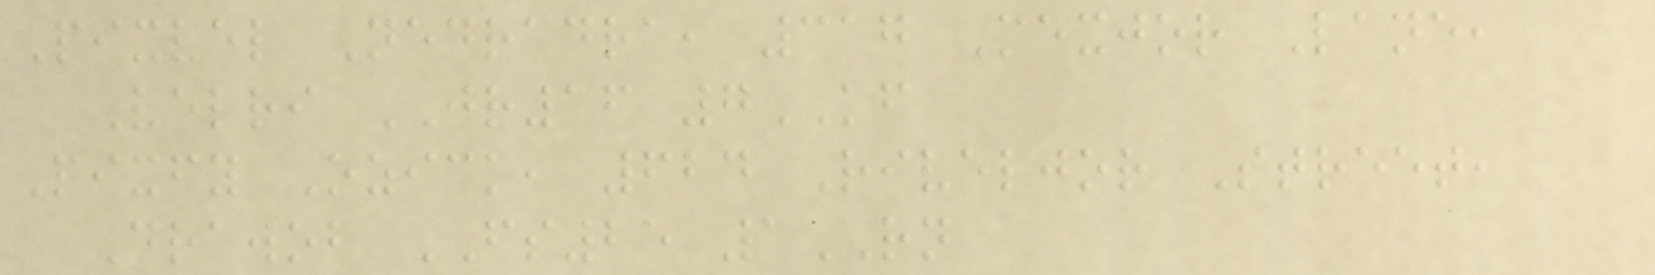Pixvel Nedradra, 317 Mexjor Lane,
Velri JR16 7KF
Pixfy Ozick, 624 Riveljor Street,
Drawob FS25 1RN
